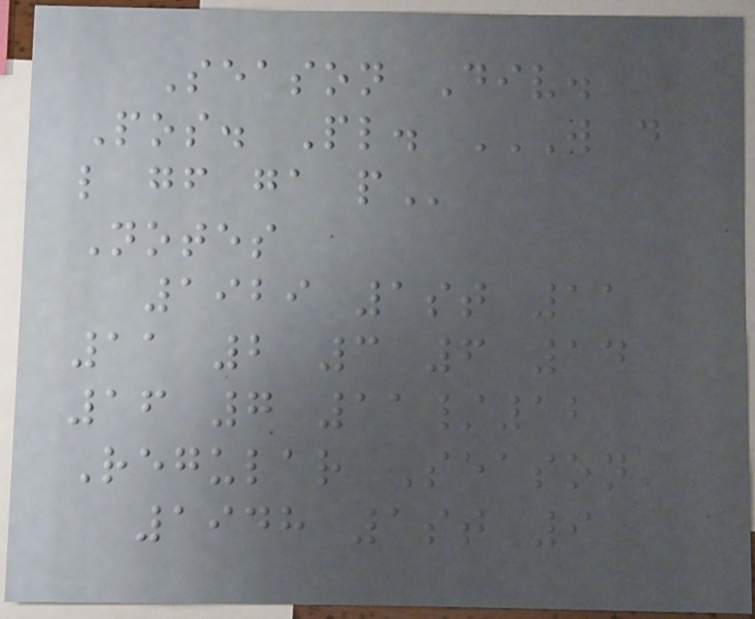Season Div.
Pos. Pl. W D
L GF GA P
Notes
1929 1st 11
11 2 3 6 14
16 7 11/12
Regular Season
1948 1st 9
